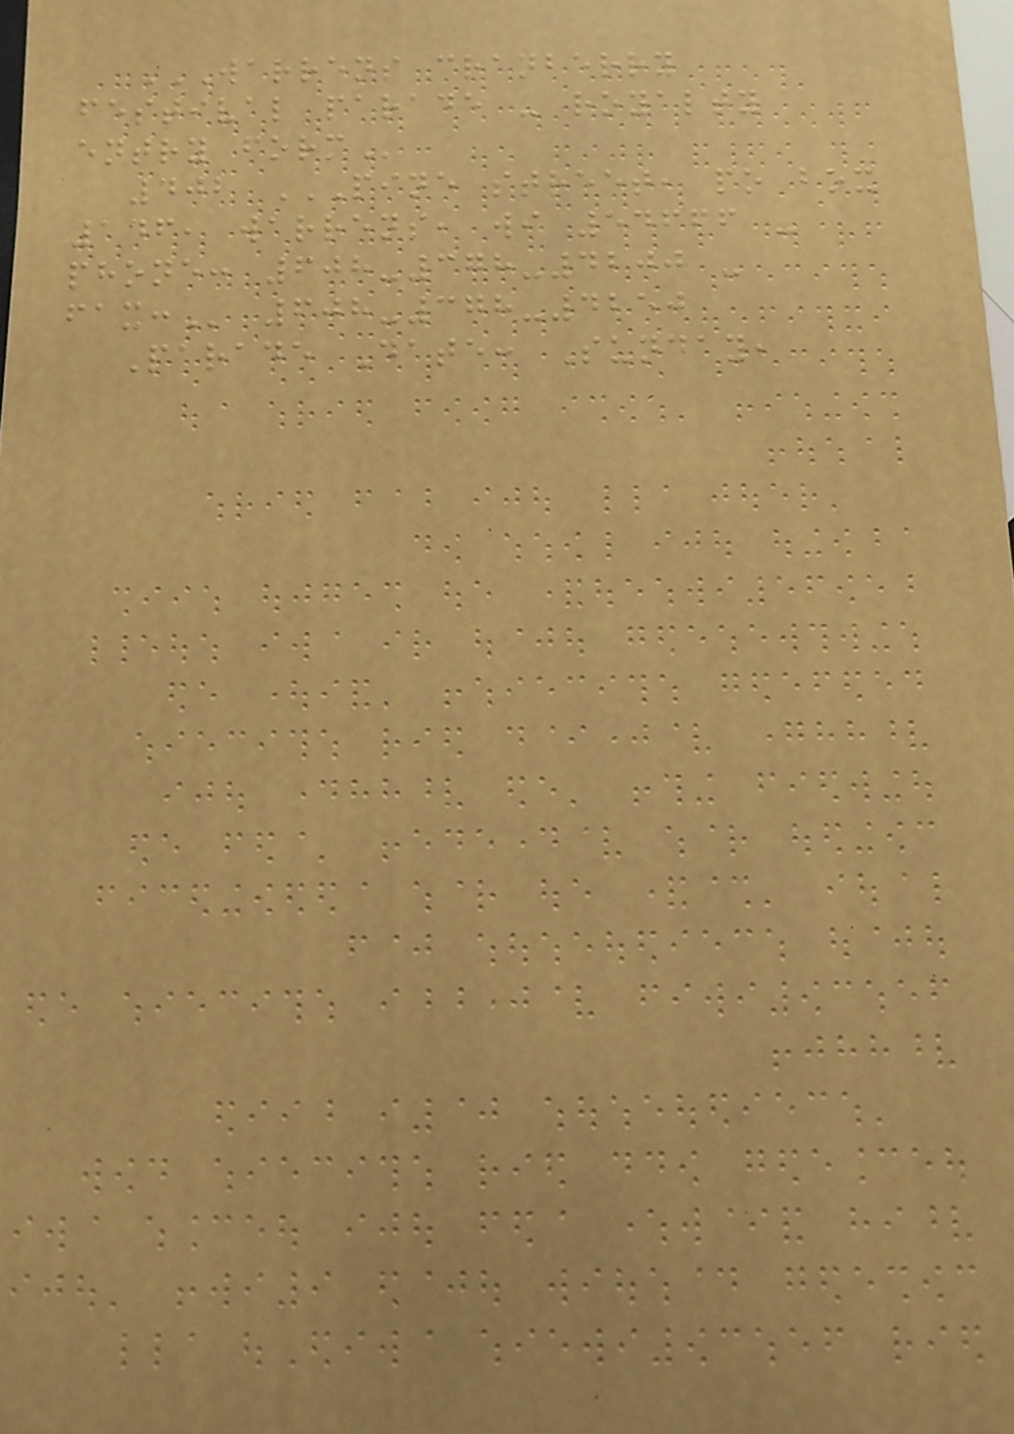WARRENS CRANBERRY
FESTIVAL PARADE - ROYALTY
ENTRY FORM
402 PINE STREET, PO BOX
146, WARRENS, WI 54666 -
PHONE: 608-378-4200 -
FAX: 608-378-4250
Parade Date: Sunday,
